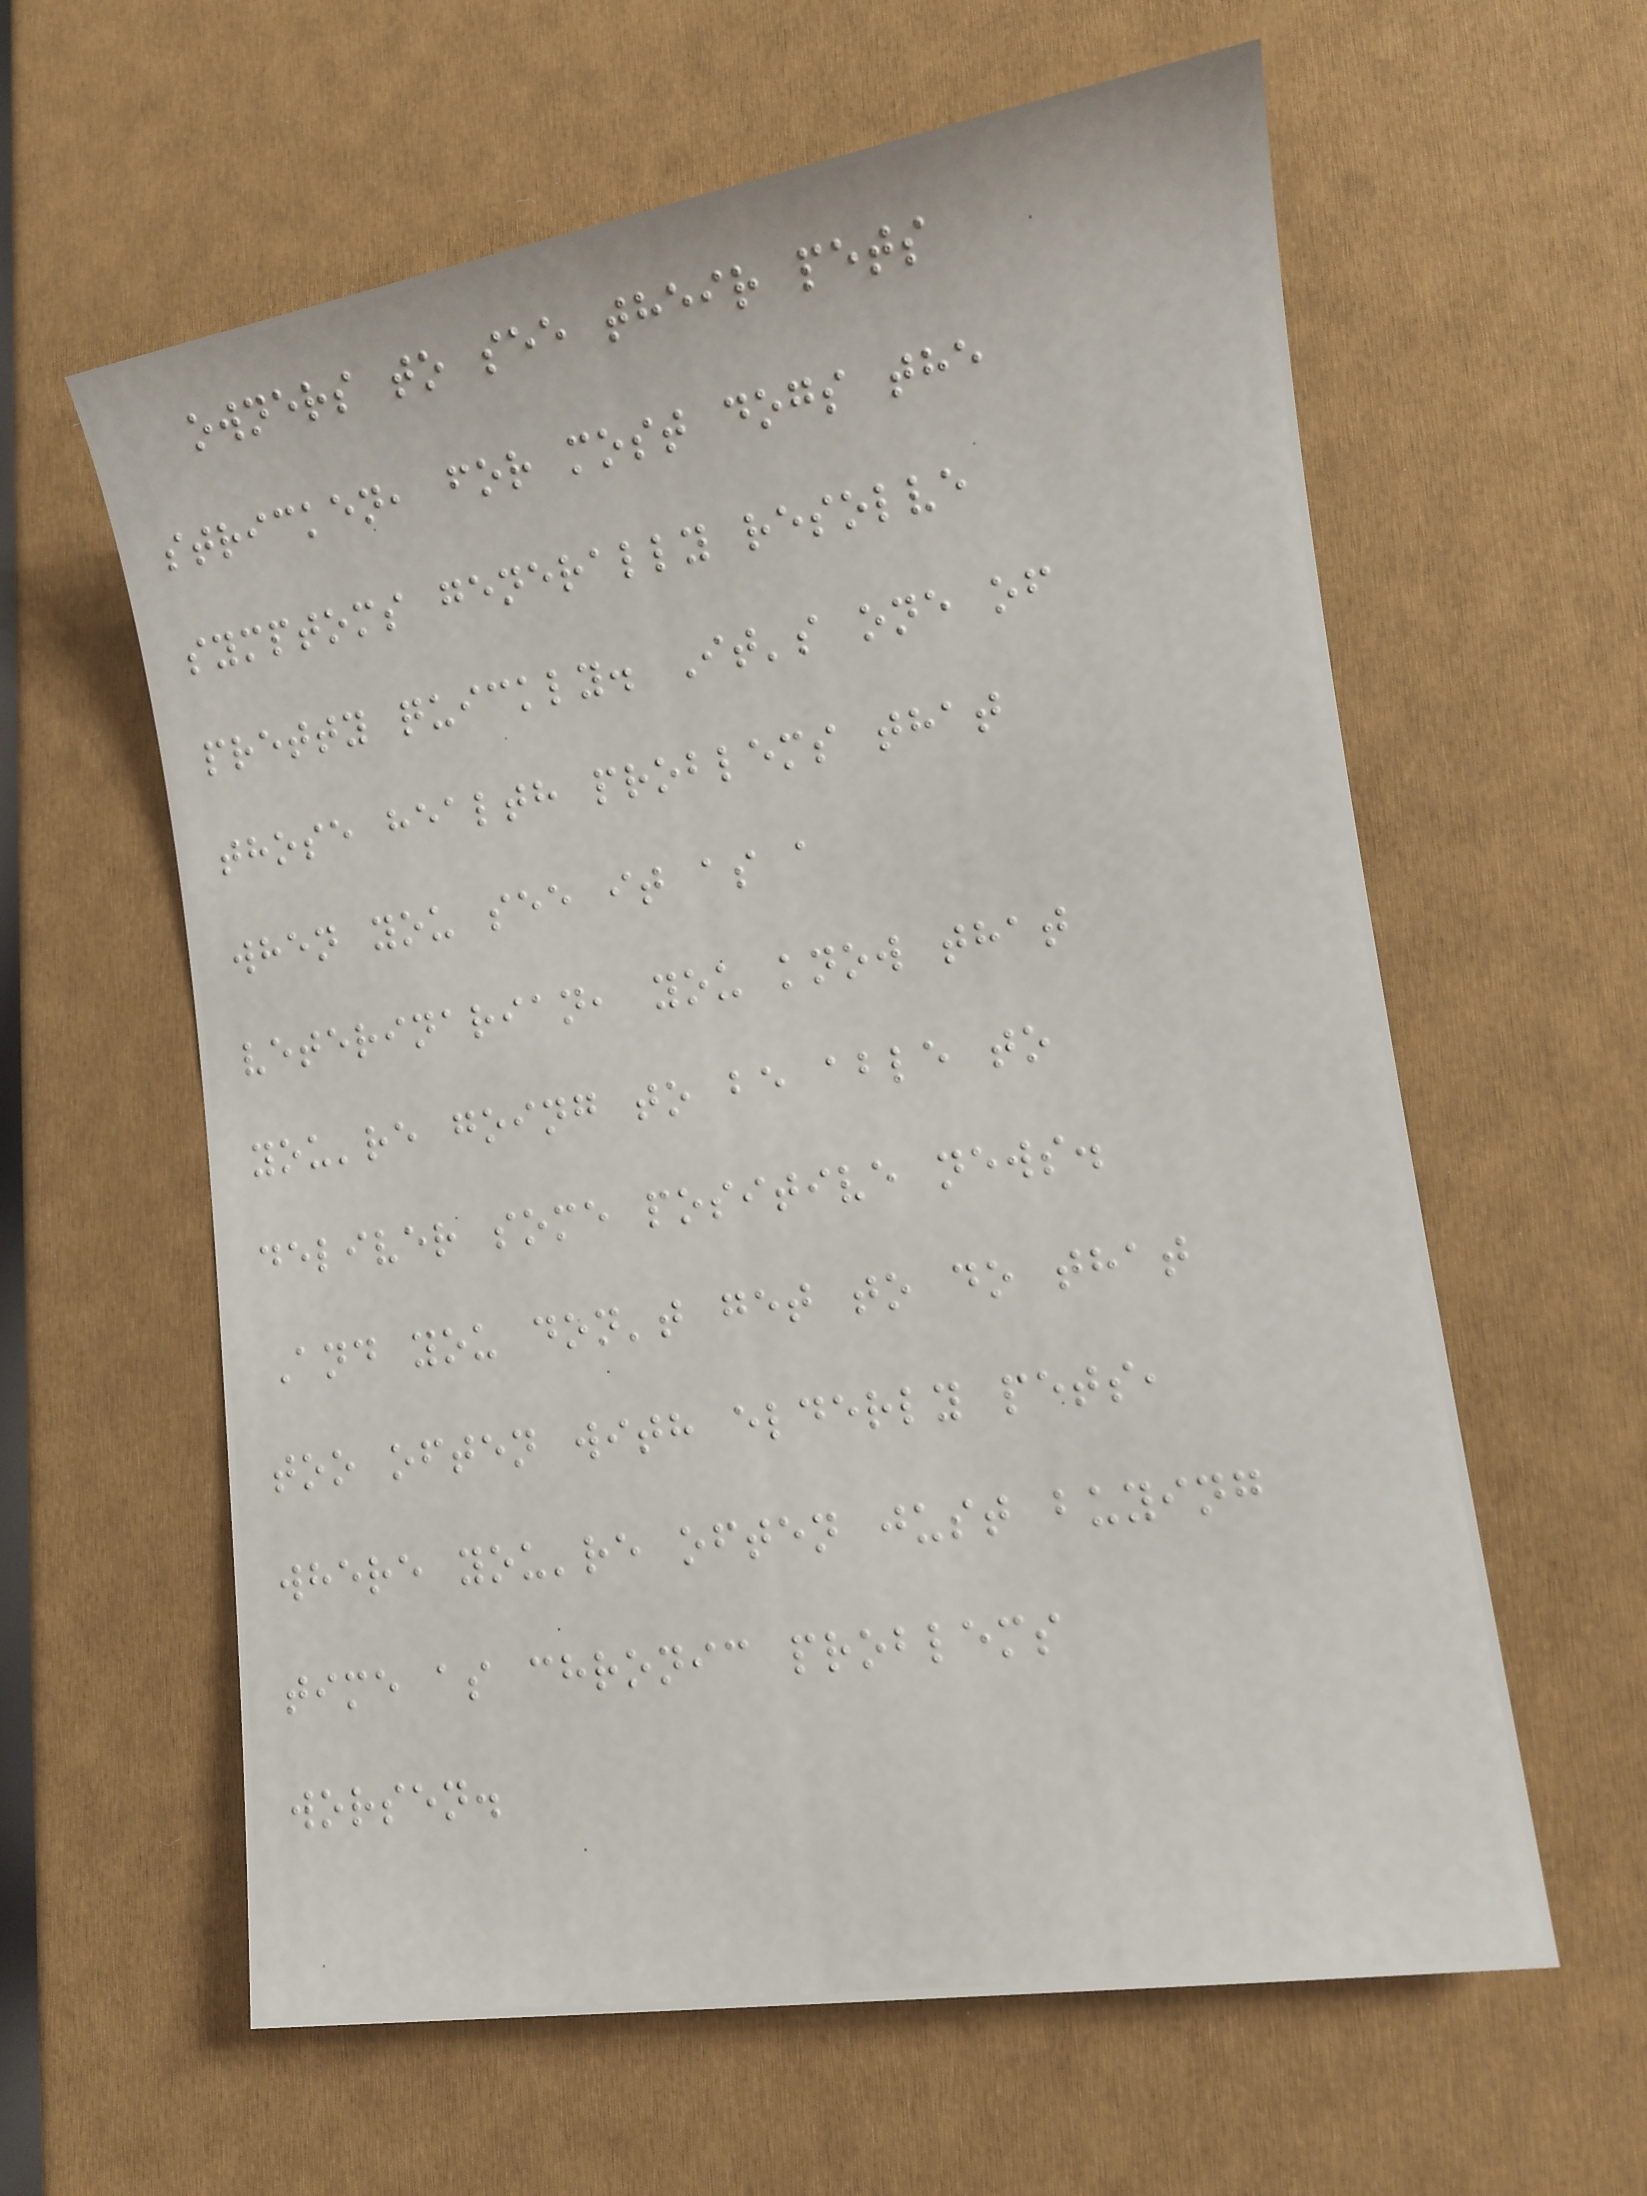owners to see their pets
stricken, for most dogs the
symptoms generally resolve
pretty quickly. It's one of
those health problems that
when you see it as a
veterinarian, you know that
you're going to be able to
deliver some positive news.
And you don't get to do that
too often with elderly pets,
where you're often just buying
time as chronic problems
worsen.
